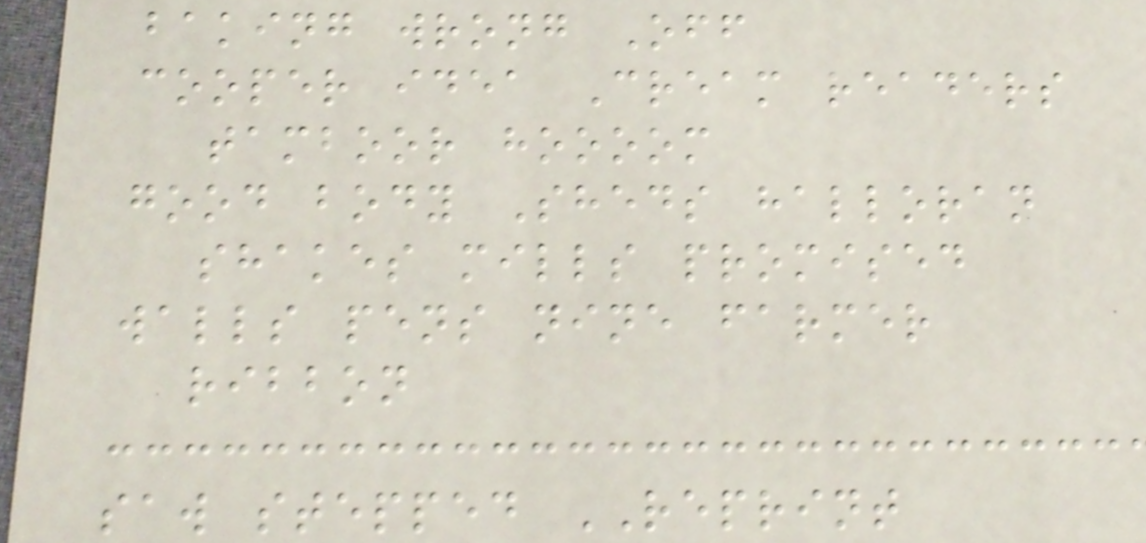baking wrong Off
cooper idea Cream readers
tamboor hoooom
good body Sheds halloran
shakes mills promised
walls pens nine farmer
ribbon
saw stepped REPRINT
